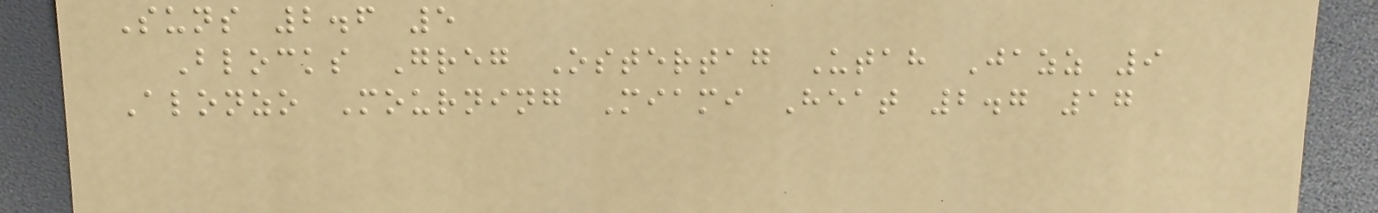Suns 2.6 5
Blocks Greg Ostertag Utah Jazz 9
Alonzo Mourning Miami Heat 2.7 17
